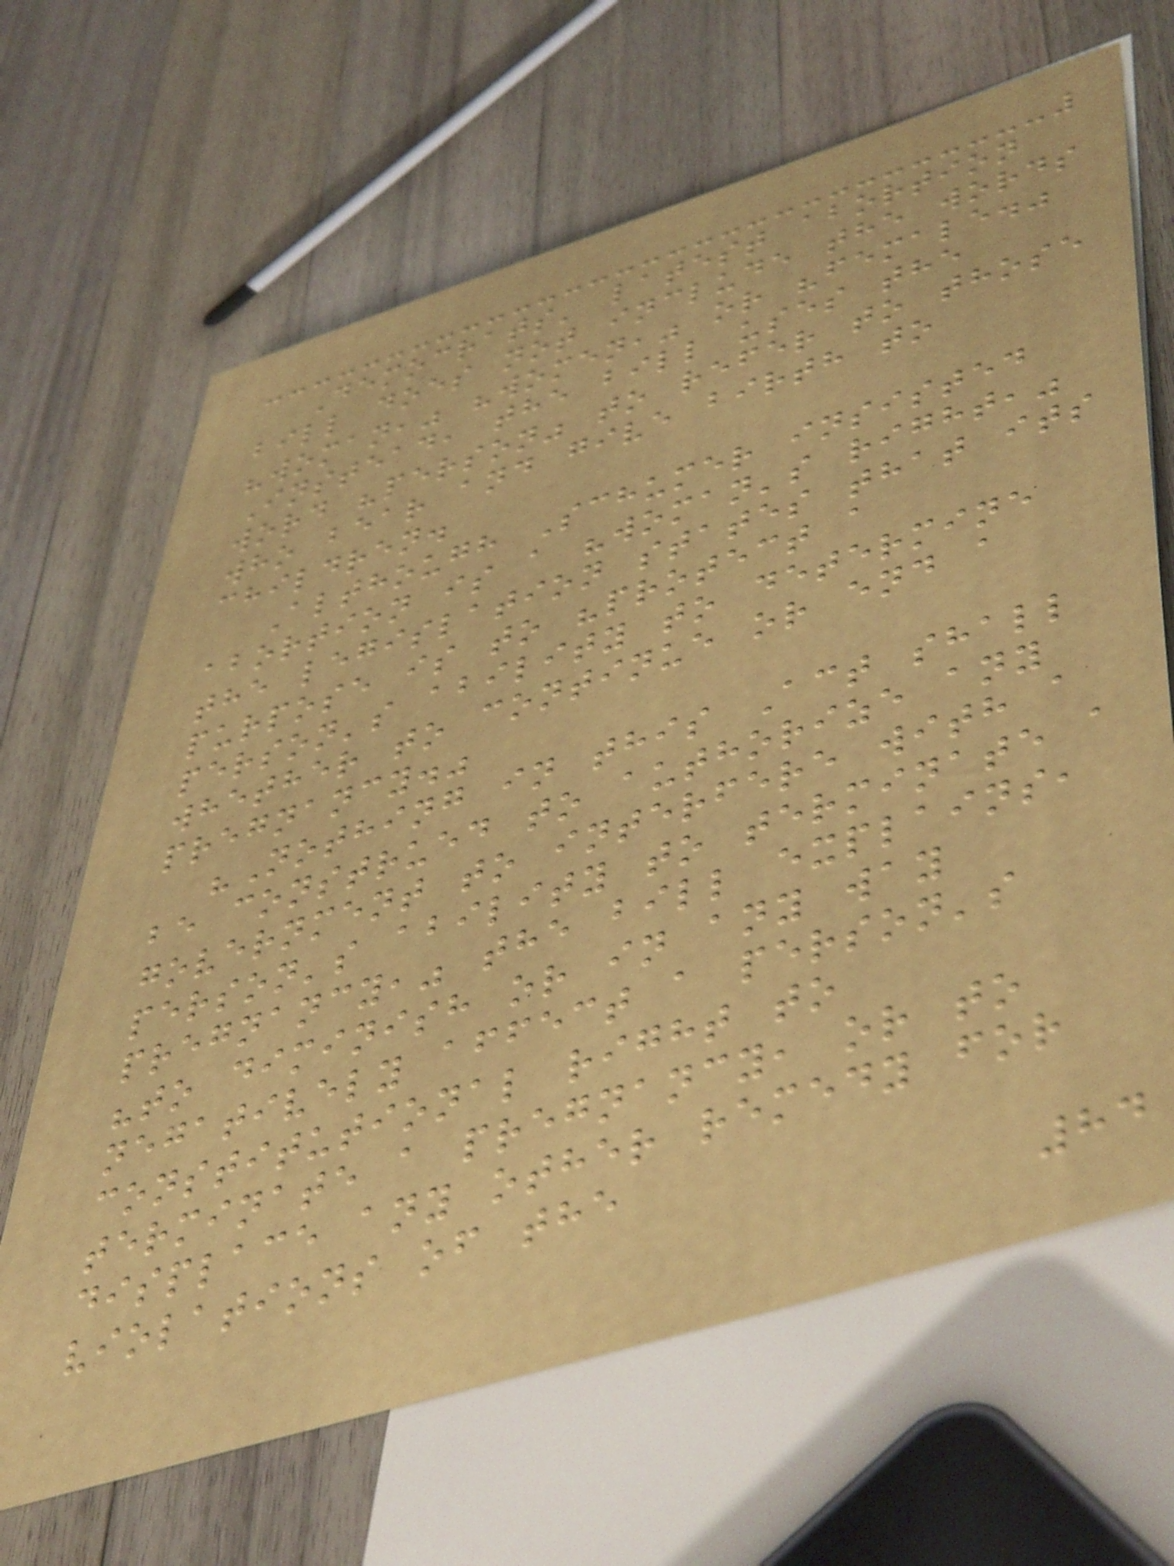Democrats' latest abortion
bill does not include the words
"woman," "women," or "female."
Instead, the bill uses the
word "person" to refer to those
who bear and give birth to
children.
Although Schumer insisted
abortion is a "woman's right,"
the legislation states that its
purpose is to "protect a
person's ability to determine
whether to continue or end a
pregnancy."
"Nothing in this Act shall
be construed to authorize any
government to interfere with a
person's ability to terminate a
pregnancy," the bill explains,
"to diminish or in any way
negatively affect a person's
constitutional right to
terminate a pregnancy, or to
displace any other remedy for
violations of the
84
